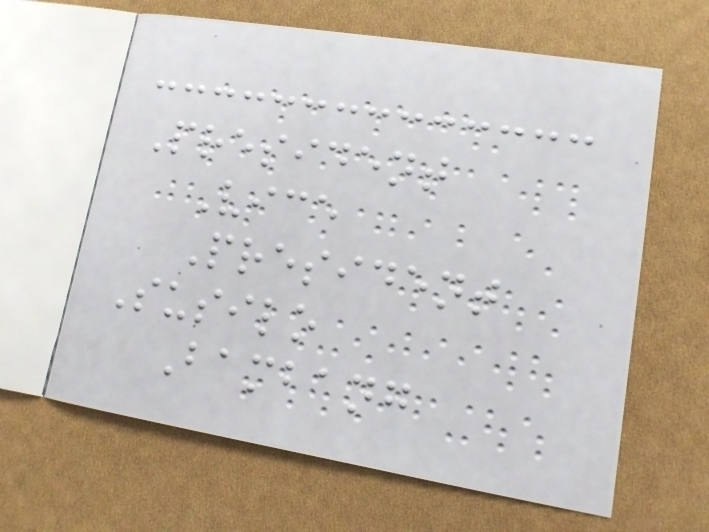President
Vice
President
Susilo
Bambang
